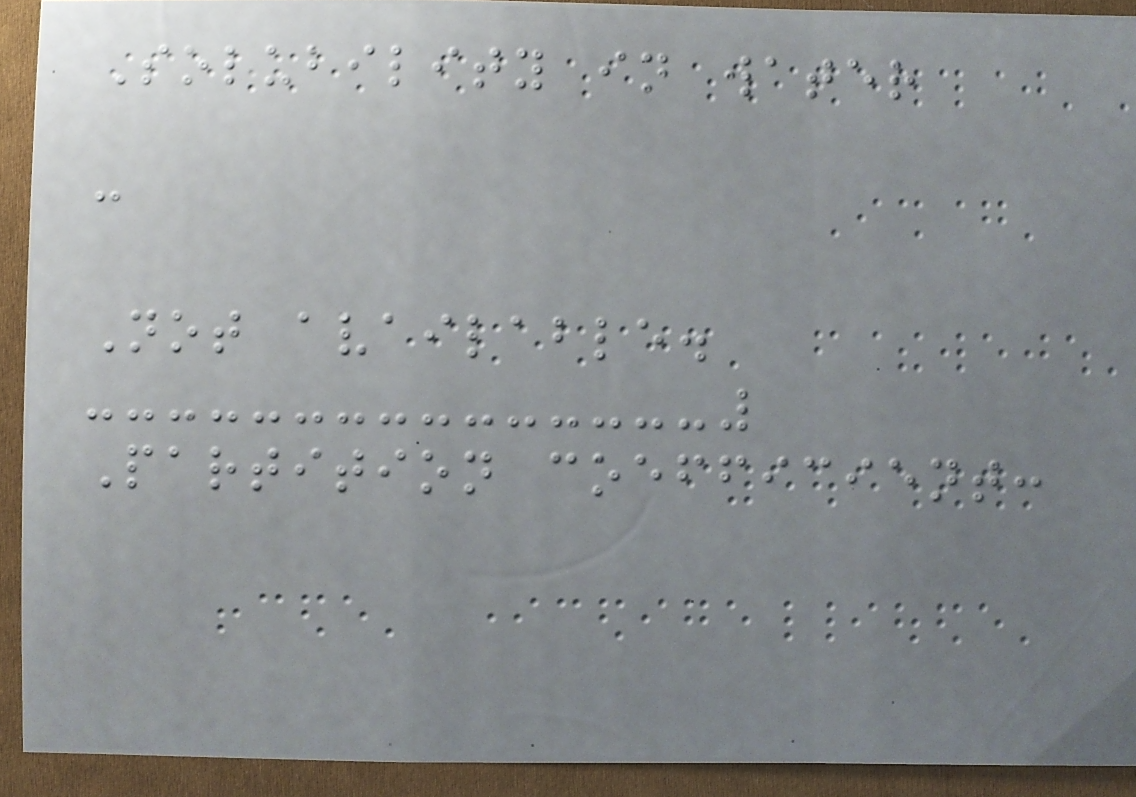Solubility in water
:
Not available.
Partition coefficient:
